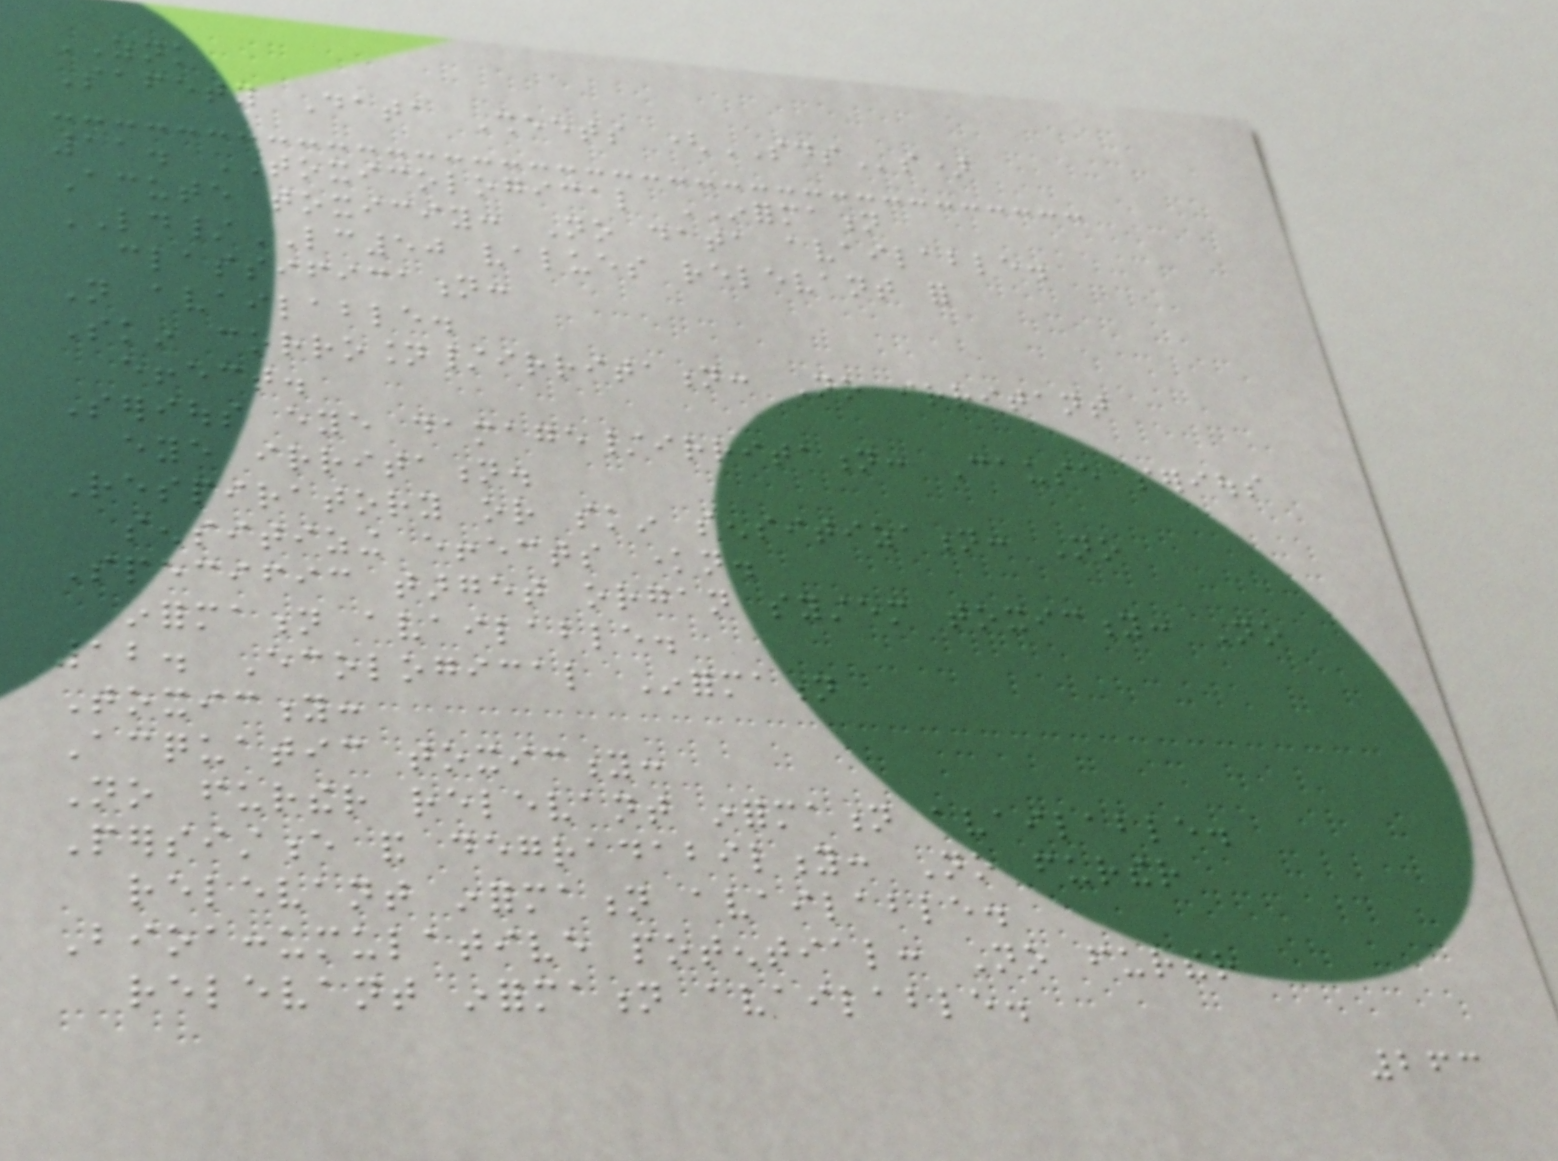ZNK
Safety Data Sheets (SDSs)
11. TOXICOLOGICAL INFORMATION
Acute toxiciy: No data available.
LD/LC50 values relevant for
classification:
Not available.
Skin corrosion/irritation: No irritant
effect.
Serious eye damage/irritation: Cause serious
eye irritation.
Respiratory or skin sensitization: No
sensitizing effects known.
Specific target organ system toxicity: No
information available.
12. Ecological Information
Toxicity:
Acquatic toxicity:
No further relevant information available.
Persistence and degradability: No further
relevant information available.
Bioaccumulative potential: No further
relevant information available.
263
